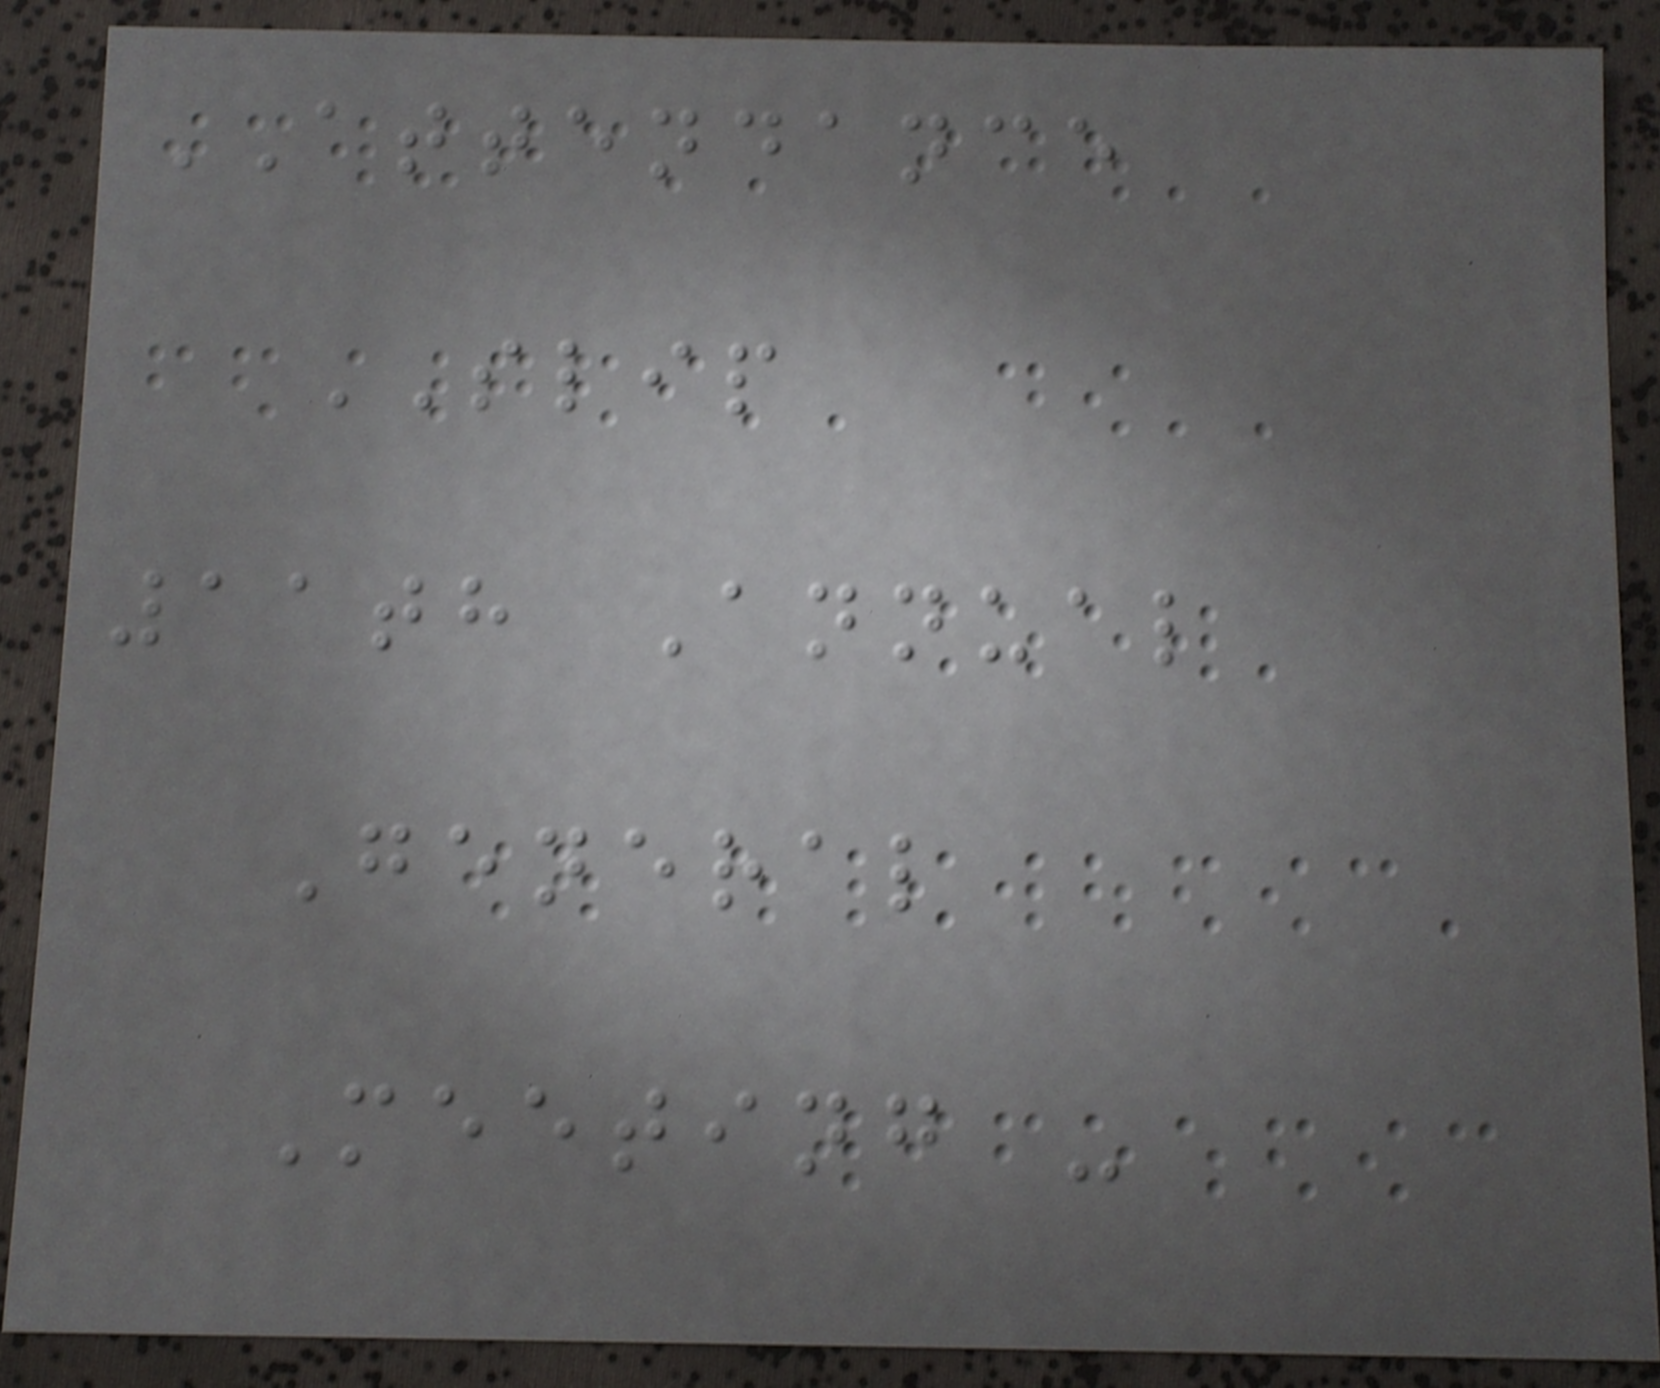ATTENDANCE
SLIP
11th Annual
General
Meeting -
